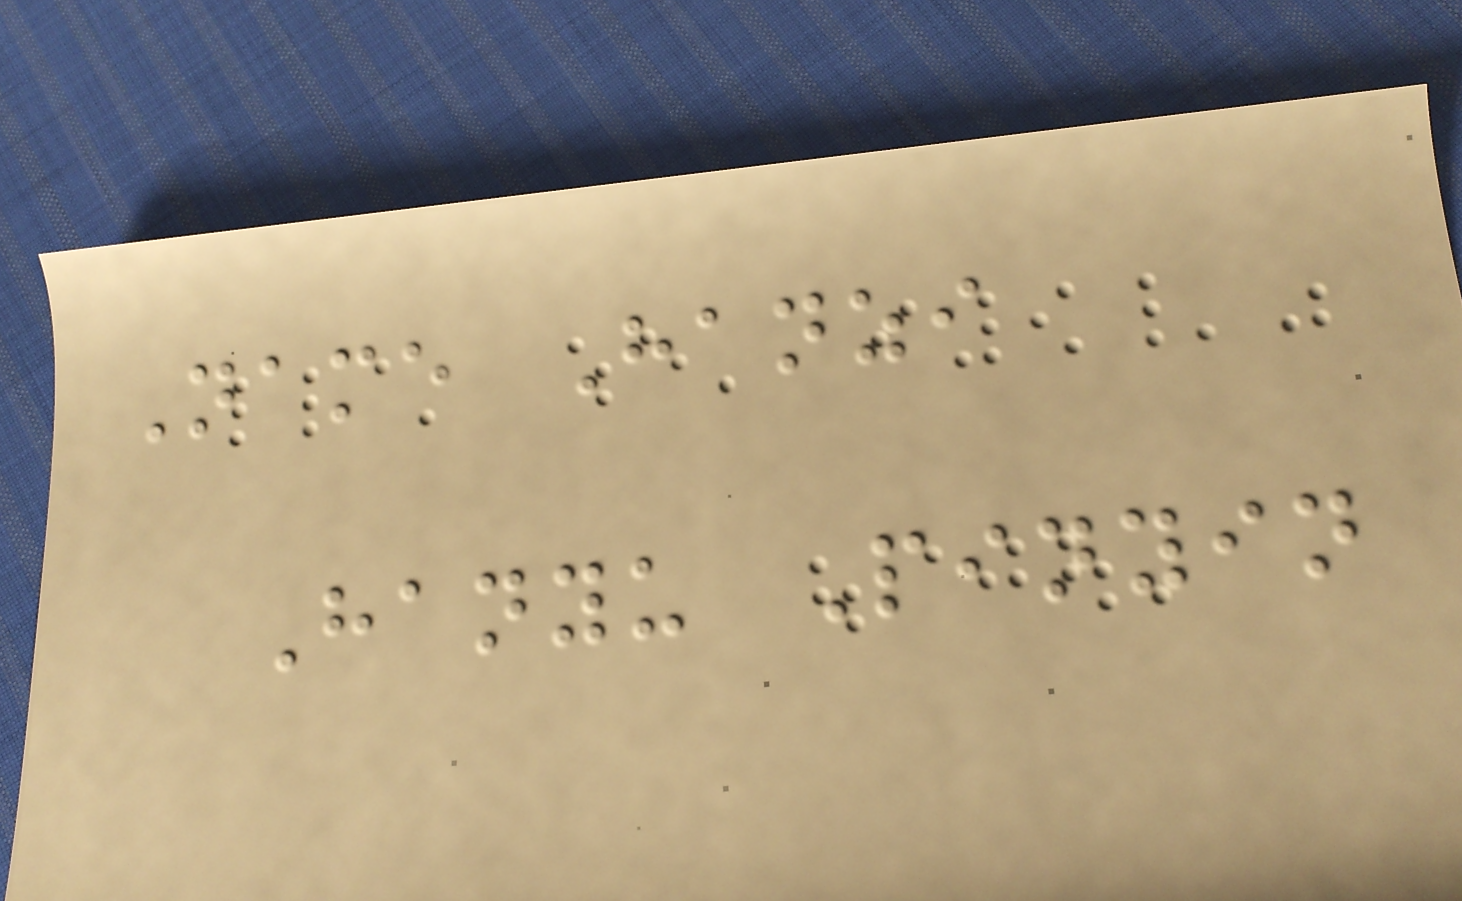Name Hanzi
Hanyu Pinyin
